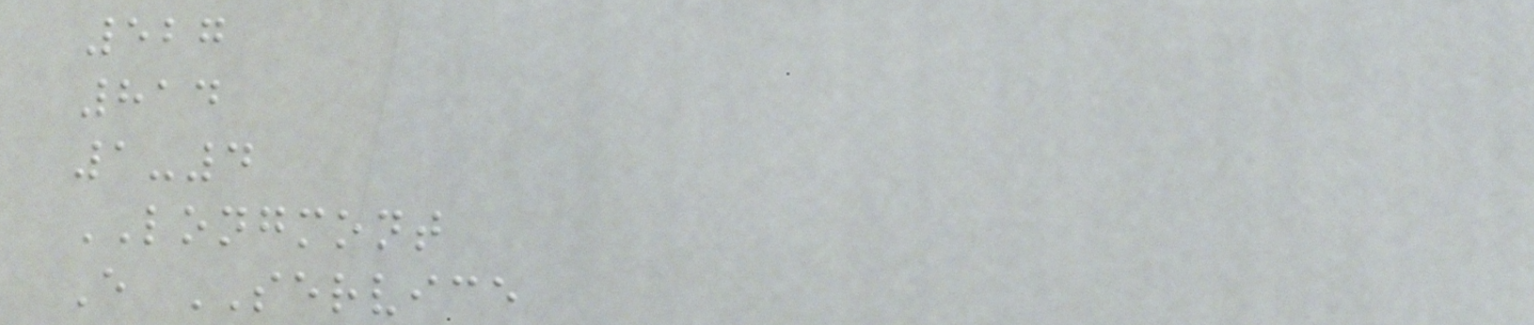527
814
1-4
LONGMONT
E SERVICE
